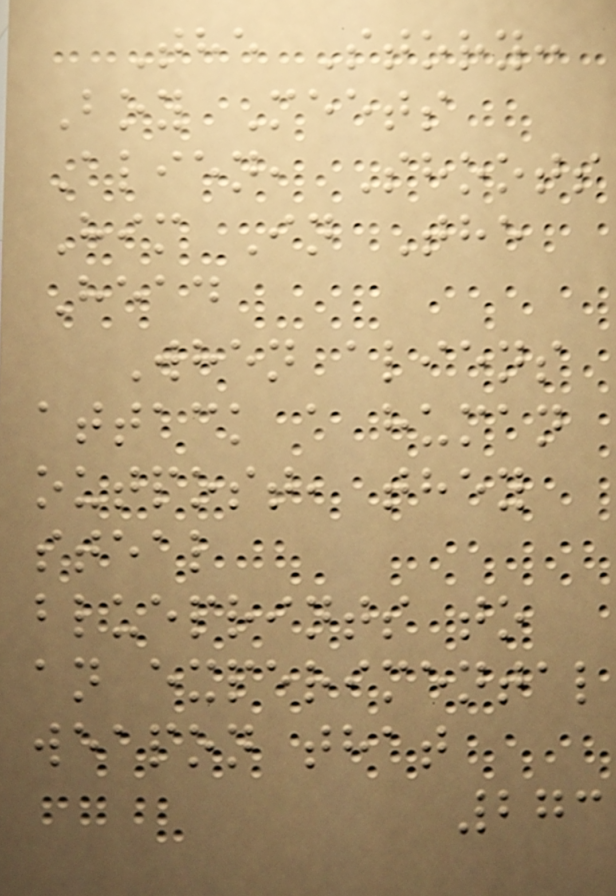The Story:
Boy Meets
Alien, Shoots
Him In The
Head
When aliens
attack a human
outpost, they
steal
blueprints to
an experimental
weapon that
273
